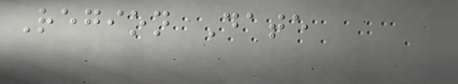Region Date
